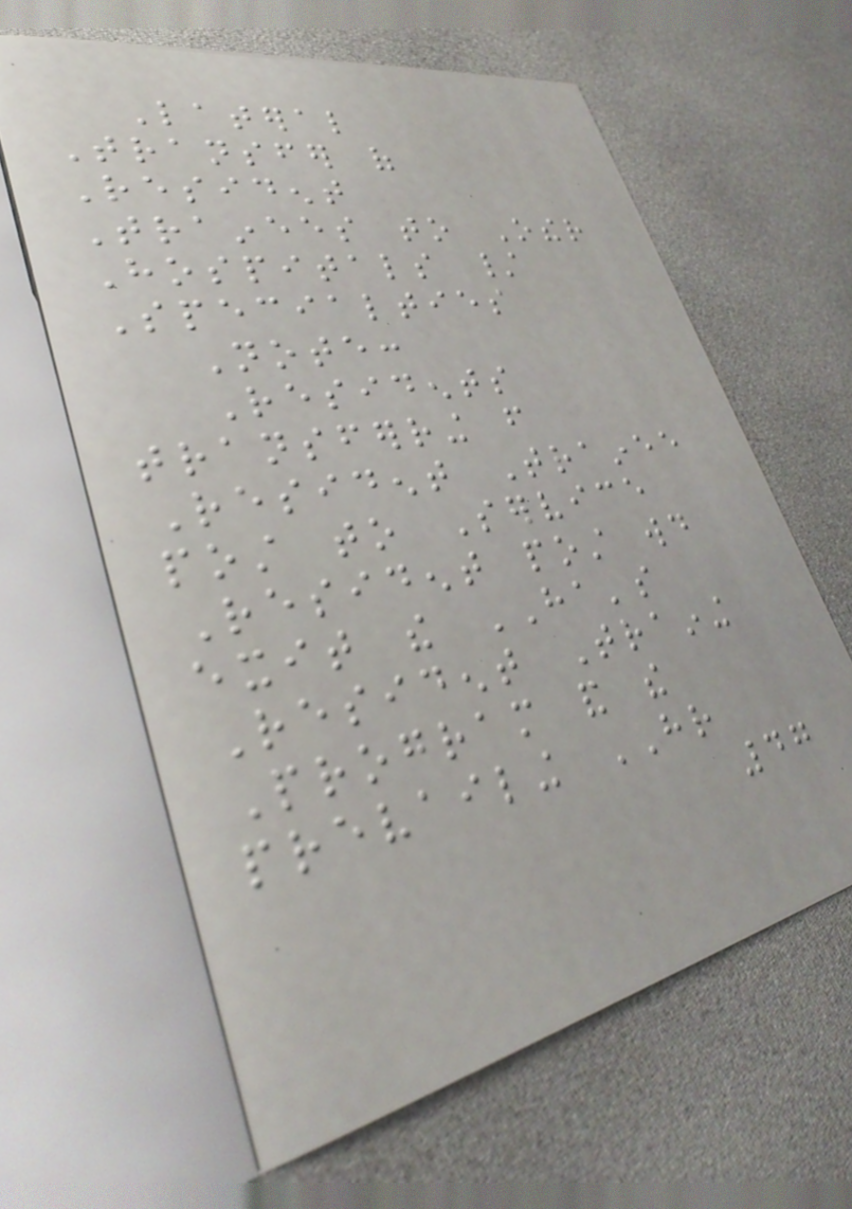Lateral
Transfer of
Resident
Trainees to Other
Hospitals /
Specialties
Note:
Residents
transferring from
Resident Trainee
post to Service
Resident post would
exit the HA's
Resident Training
Program and the
prevailing HR
47
